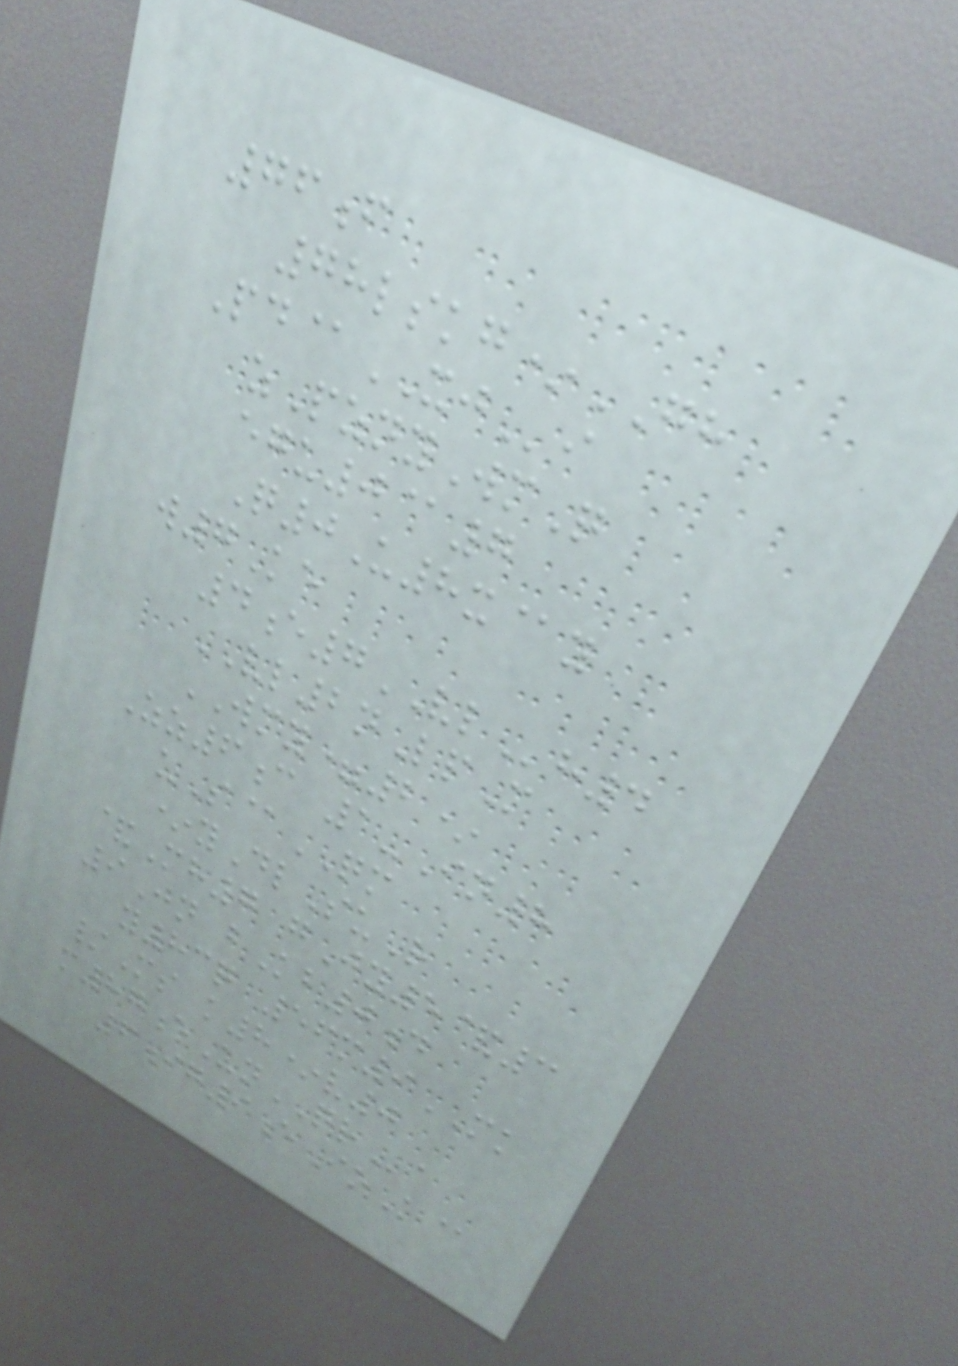76f
78lskg*GH
Pd@XJi
zPznyWmQ
egu0@7
Q0U8x@y
w7Ke
4e7VLh4
VL2nLpM
WMY=2*
Zz6c 1-In8
uS@QM
*yDlSuR
&Mh7 gJy5&3
9Jn bKb0d
y83q 56m9MK
/Ms k8*v0
m87eUnQRa
6ig9eIoK@
